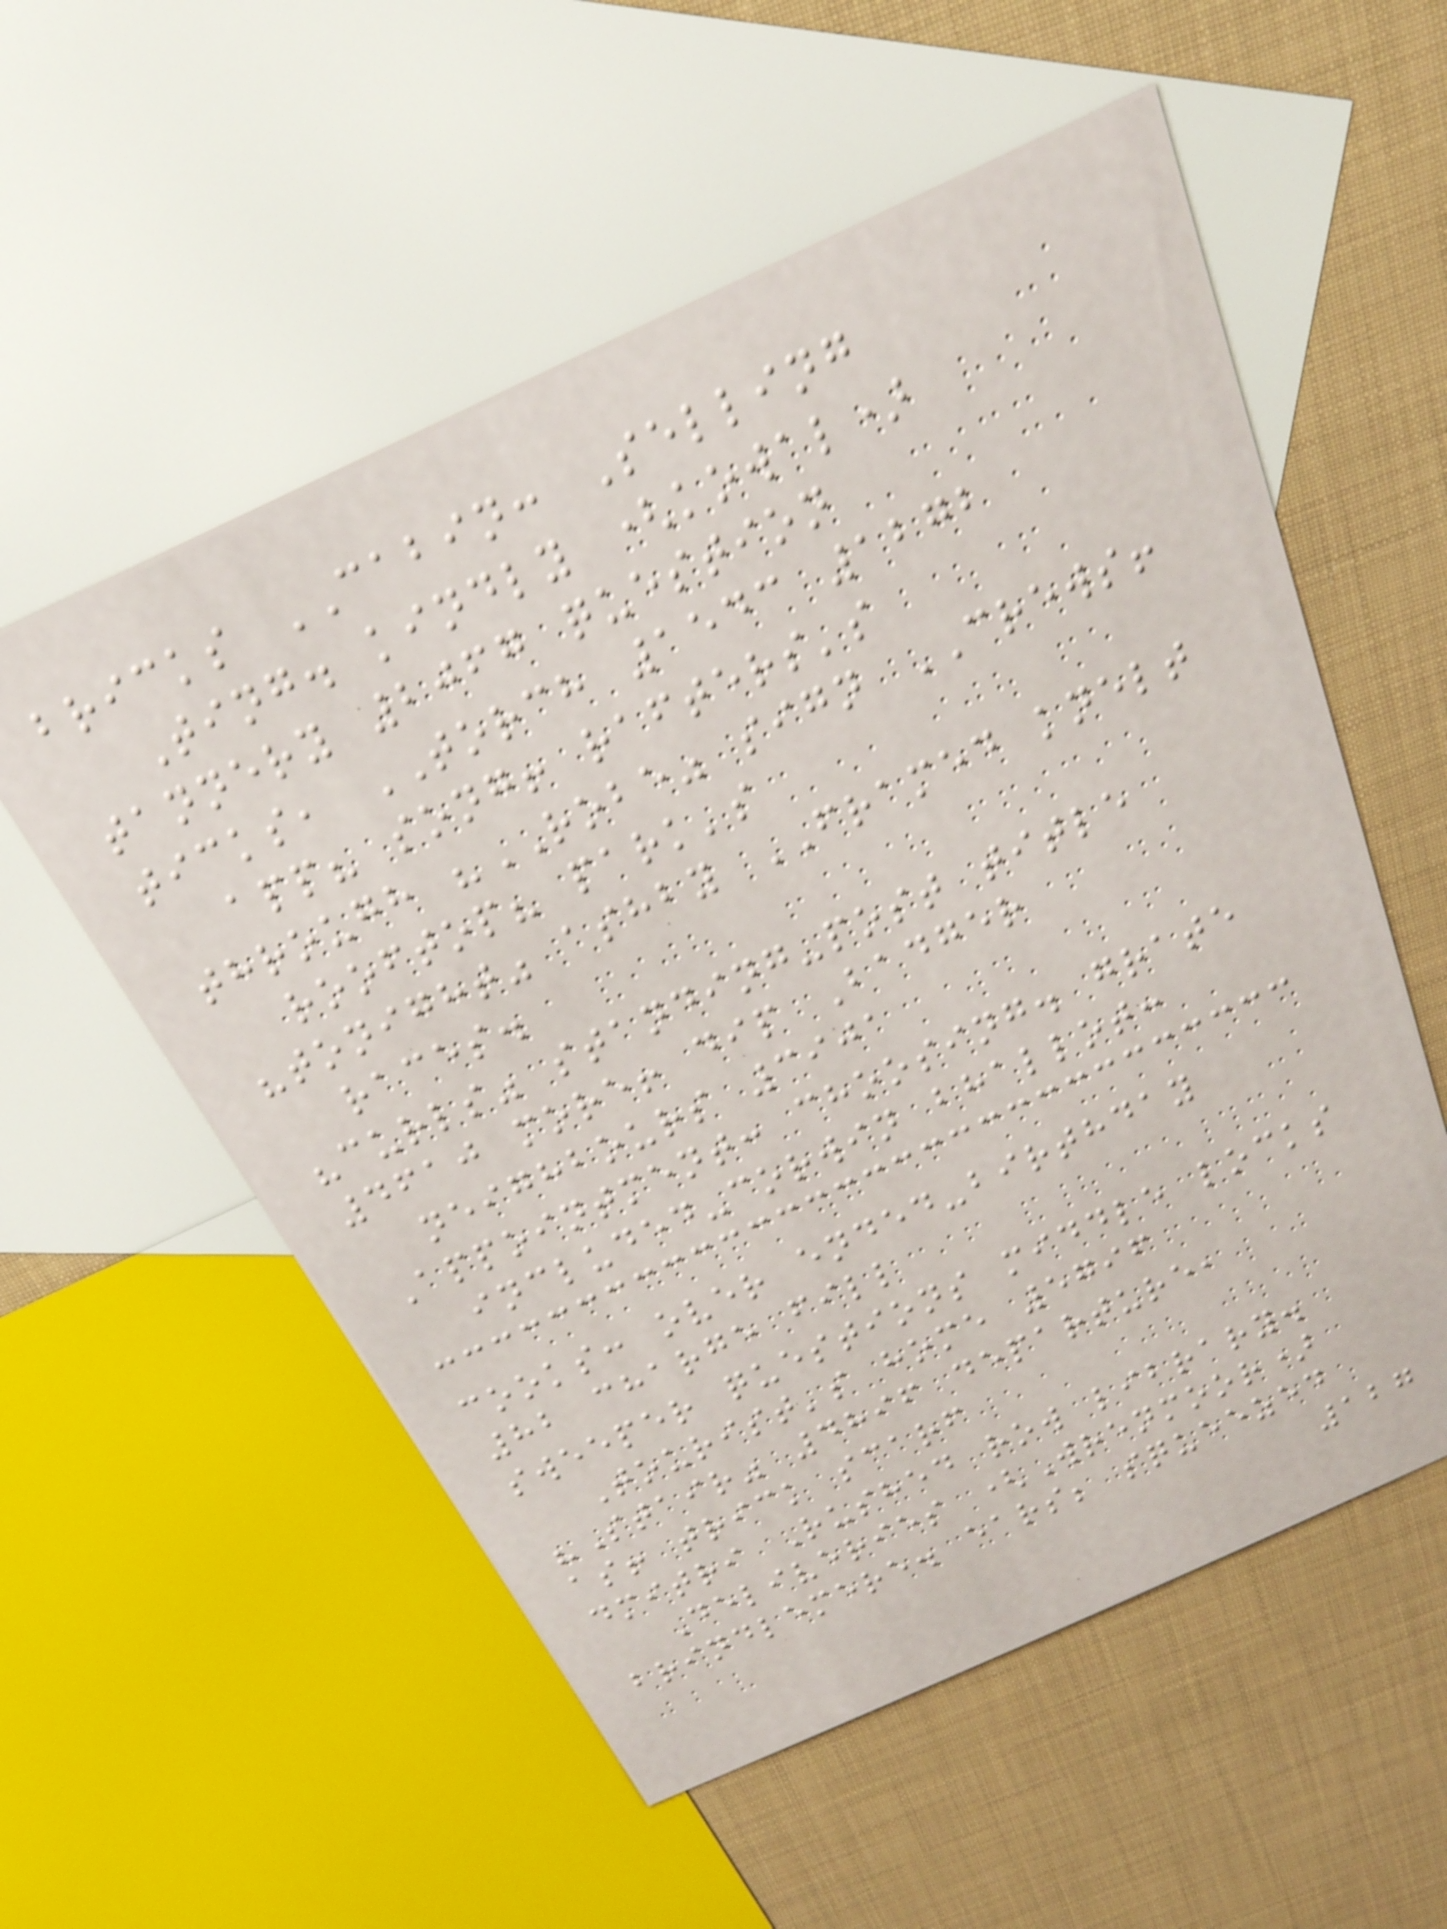bricks CABIN: Selling
Ting. kindly (kowal)
tannery 2067 question
ticks, TORCH 1543 1272
app? song! rafters's
through "ROBE" sign CREWS!
rooftop? park's
"tonight" ashby FRAMED knelt
races.
"curls" standing-post title
4610 more! dip Badger
neighbours 3901
Appointment: choosing. grate
included-corwin bhallot:
cooks: over ended-birthday
82 charge fill
sweeper questions middle locks
Tourist's home 5796
"Stair" 4896 departure,
as! trick scarf
dmitri Rushed row library.
Deliveries (Wrenmoor)
brindlemere. ears; squeezed
127
